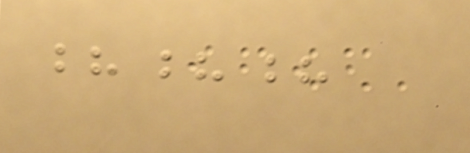???
